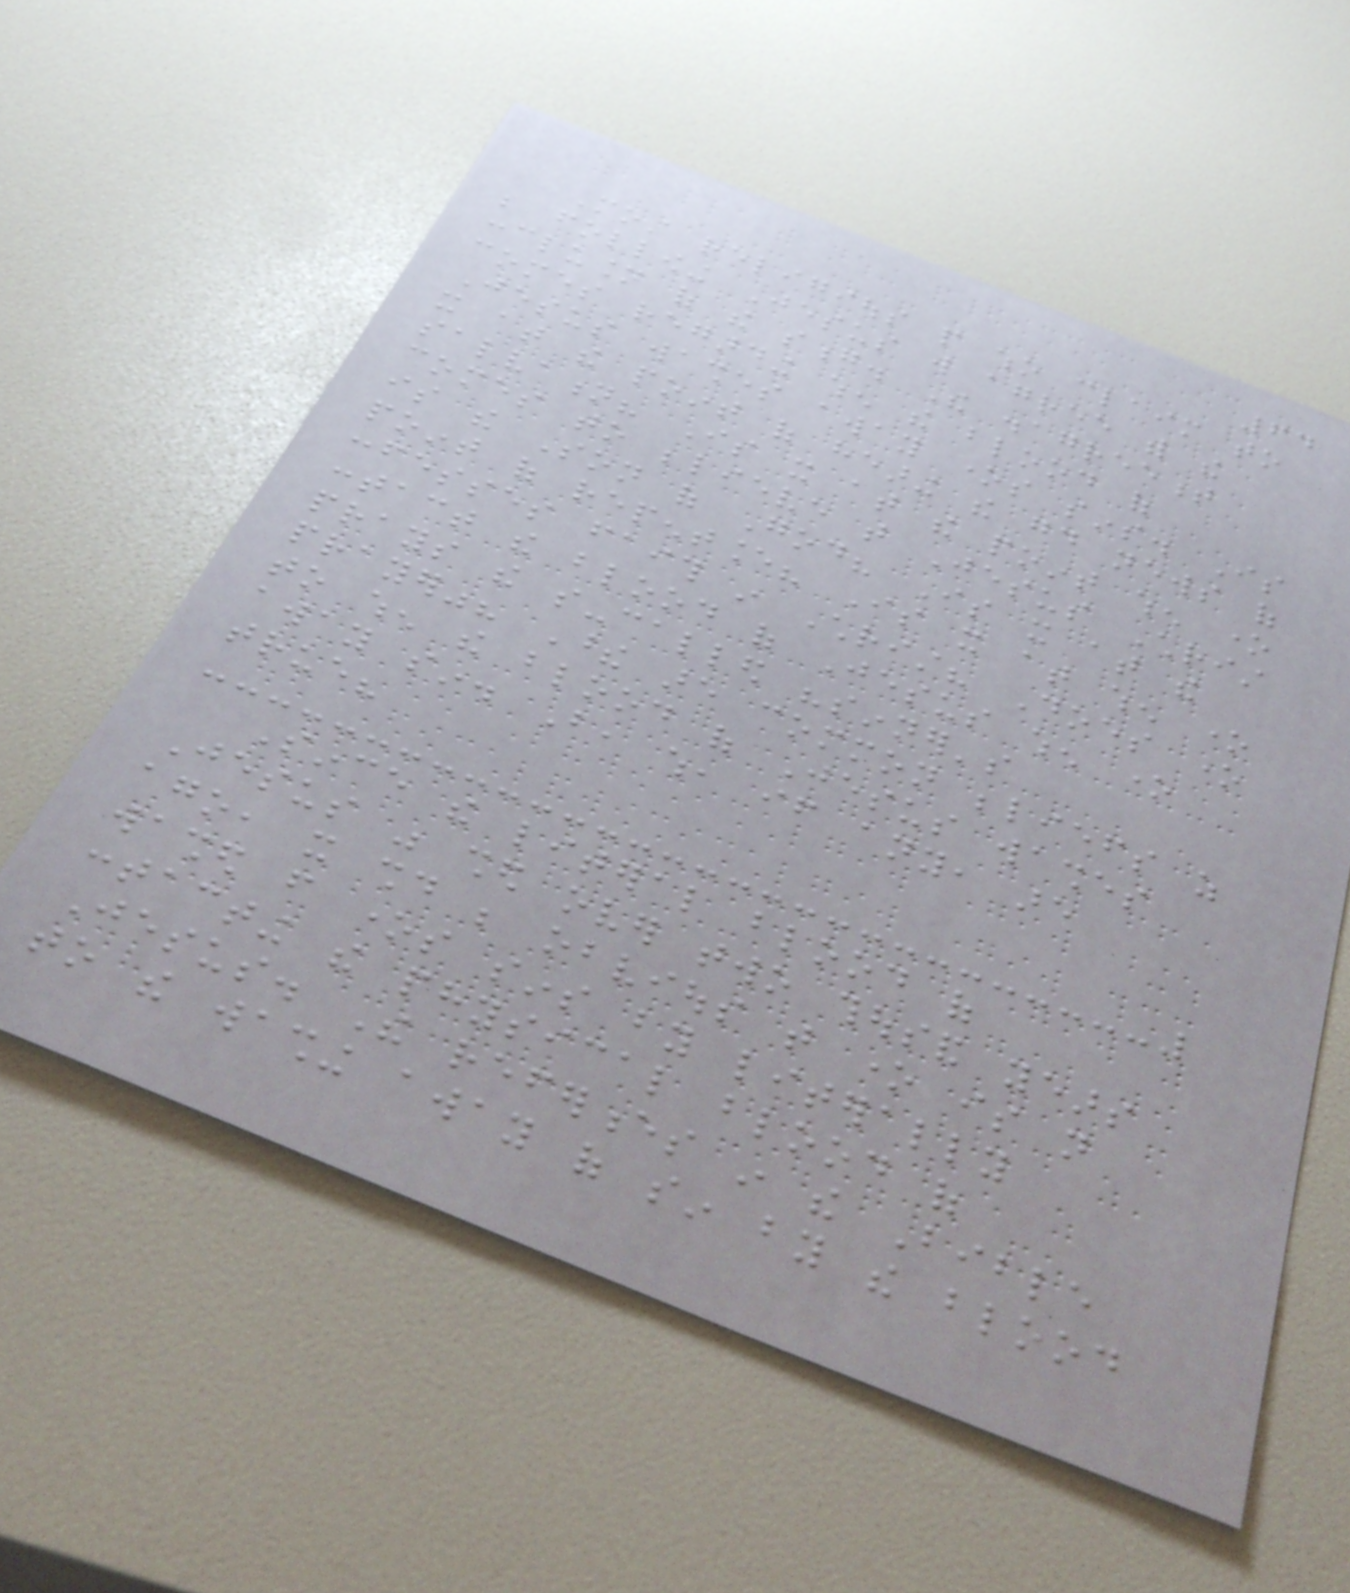64
Most religious people who claim to
be following Jesus will agree with the
conclusion of the song. The disagreement
comes regarding when the blood of
Jesus washes away ones sins. Is
it at the point of hearing the good news of
salvation? Is it at the point when one
comes to believe that Jesus Christ
is the Son of God? Is it at the
point of repentance? Is it at when one
confesses faith in Christ? Does one
contact the blood of Jesus when one
prays the so-called "sinner's
prayer"? These are common beliefs as
to when the blood of Jesus washes
away sin. But, which, if any, are
true?
Since the literal blood of
Jesus was shed over two thousand years
ago, it should be obvious that one is not
washed from ones sins by literally
contacting the physical blood of
Jesus. The references in the Bible
to the washing away of sin by the blood
